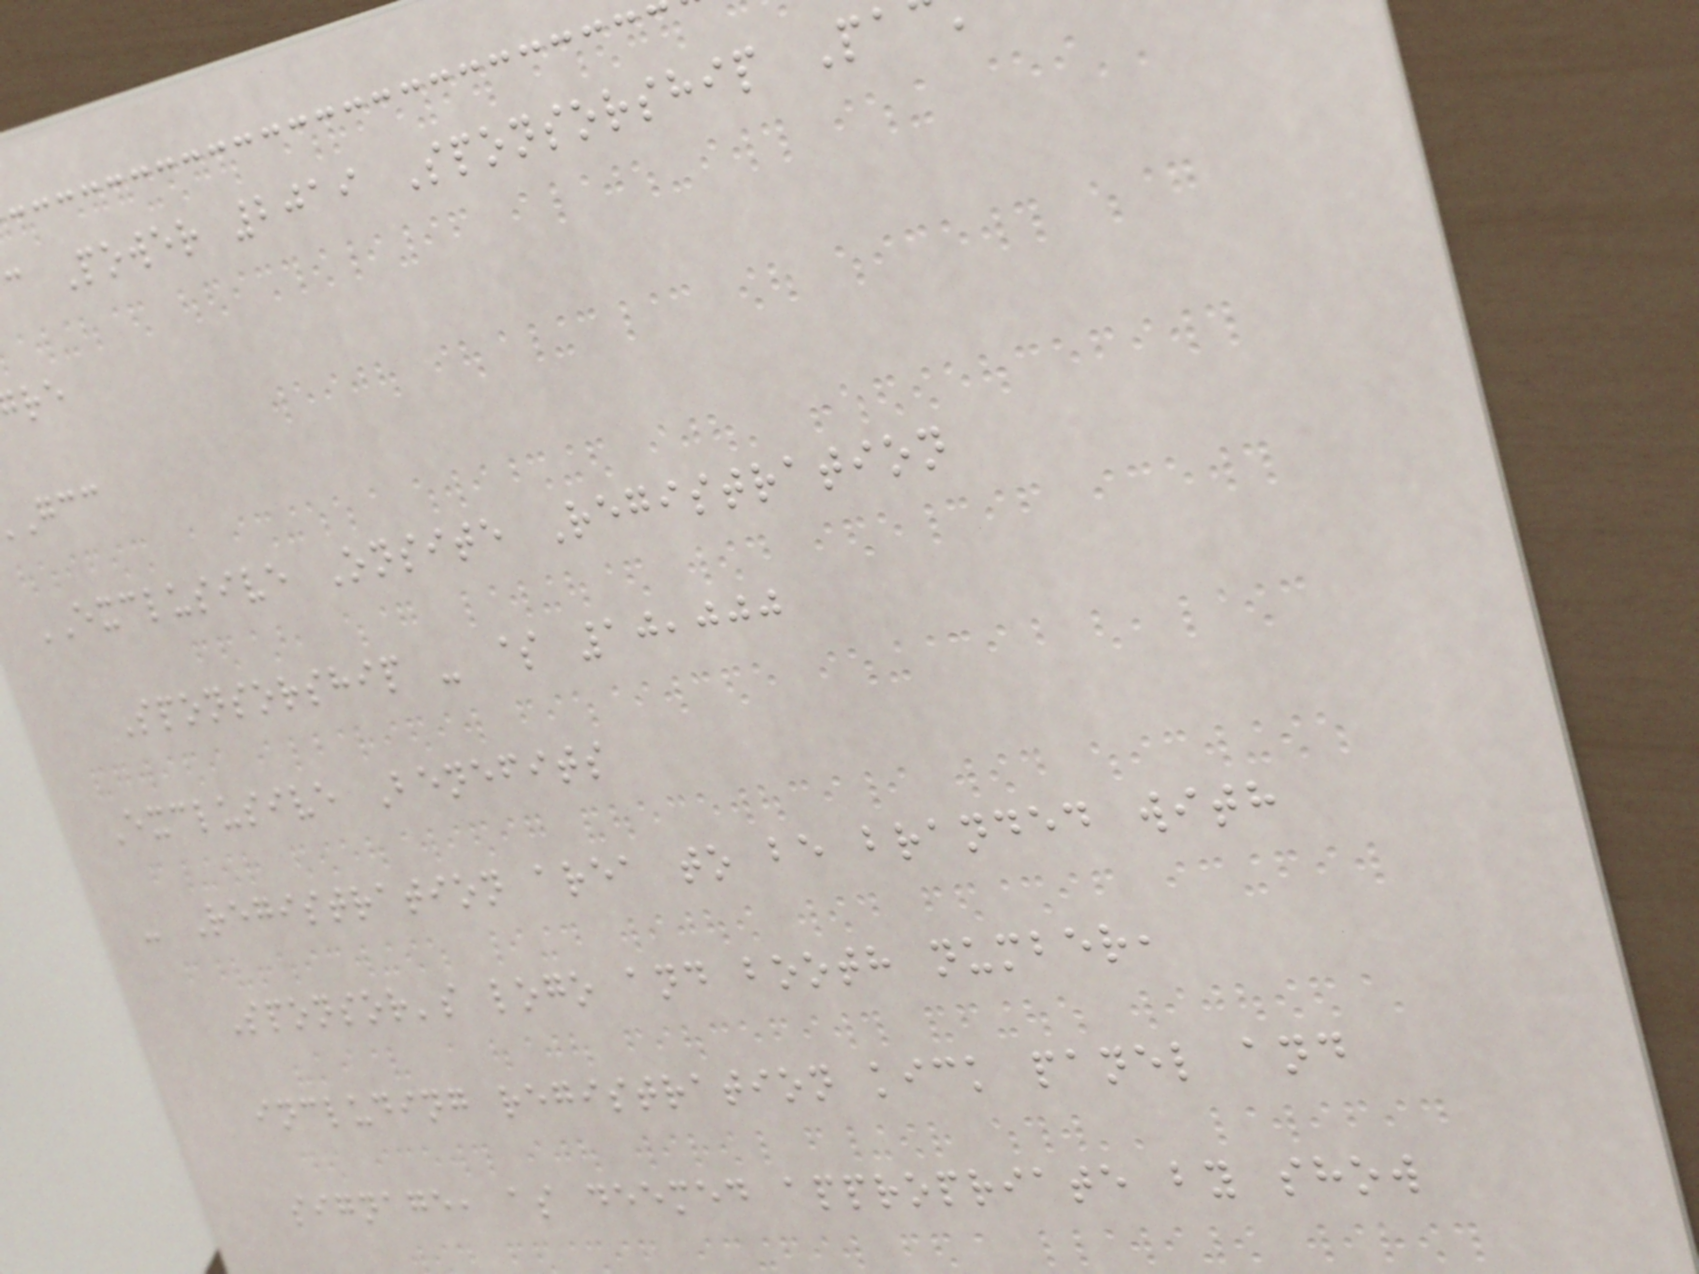c Power 2019 Sponsorship Pa
EXCLUSIVE Onsite Registration
Sponsorship - $ 10,000
Exclusive Benefits
- Registration area to be branded with
Sponsor's logo and booth number,
including registration kick panel and
signage, as deemed appropriate by show
